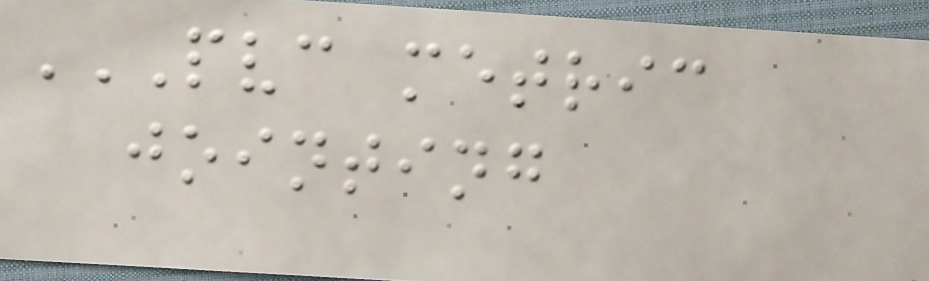PVC METRIC
JOINTING
